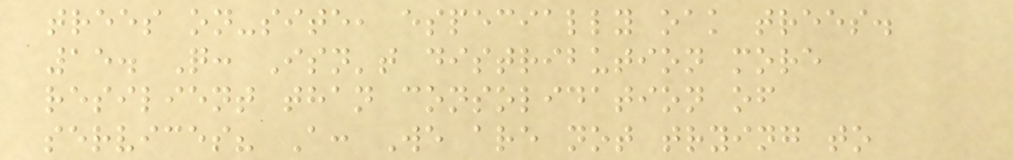trees on-site, especially oak trees.
15. Q: Isn't distribution more
resilient than consolidation of
services? A: We are not trying to
